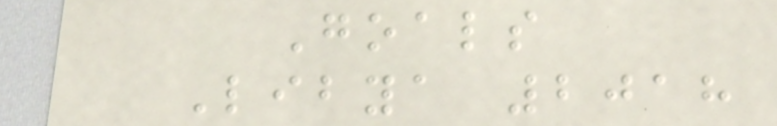Goals
Libya 2018
